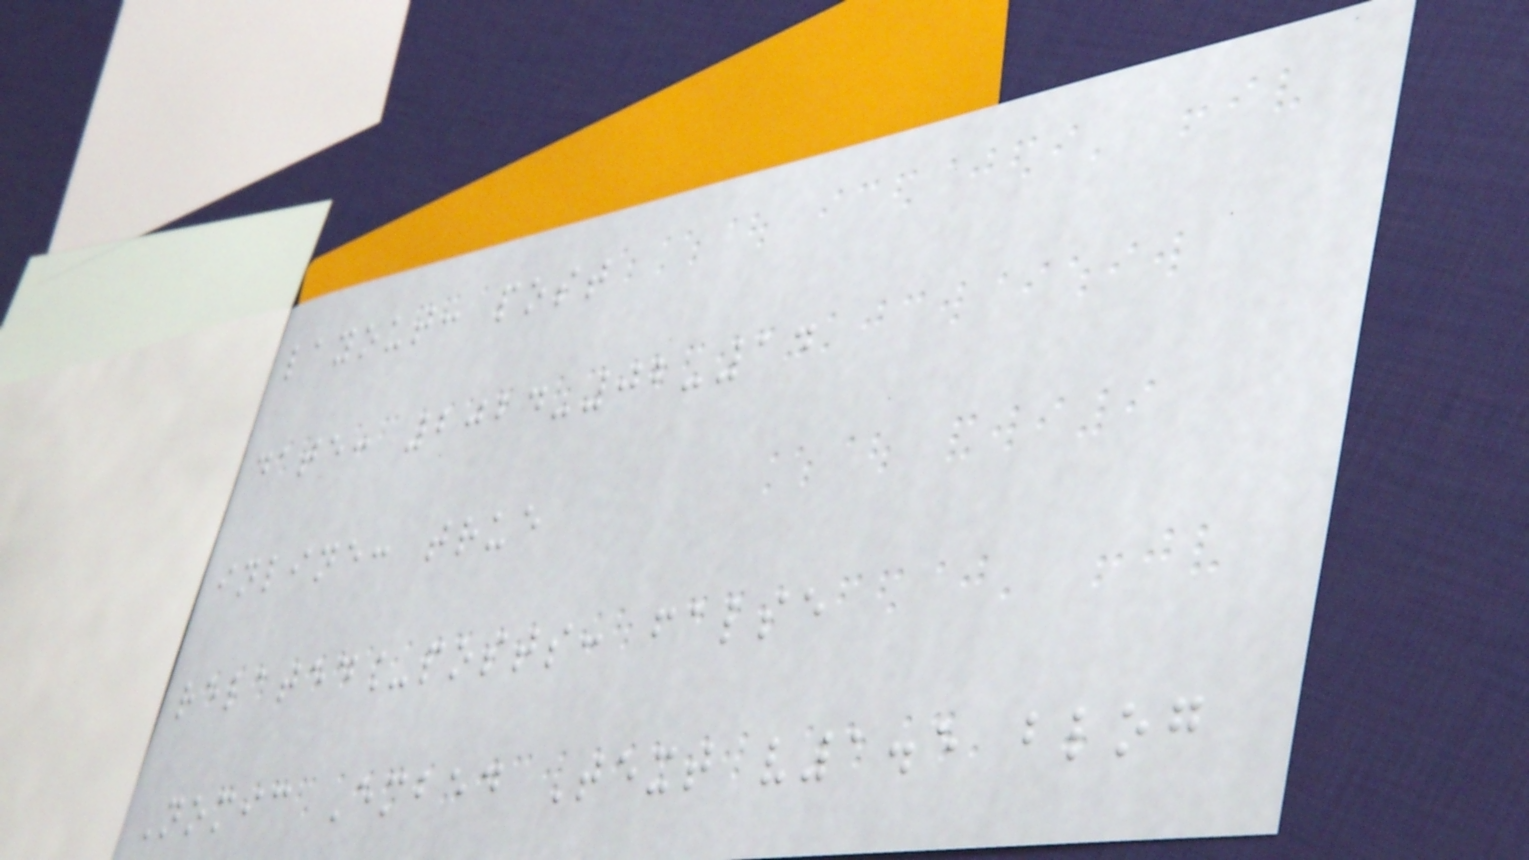layout: post
date: 2024-02-14
inline: true
related_posts: false
Nomic Embed Text v1.5 blog
